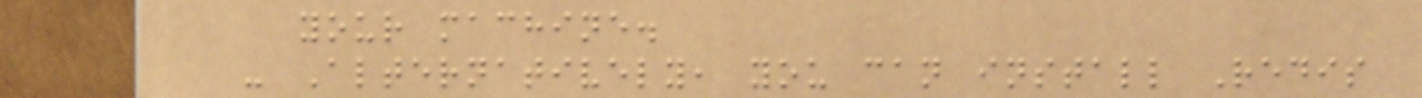your machine.
- Alternatively, you can install Redis
